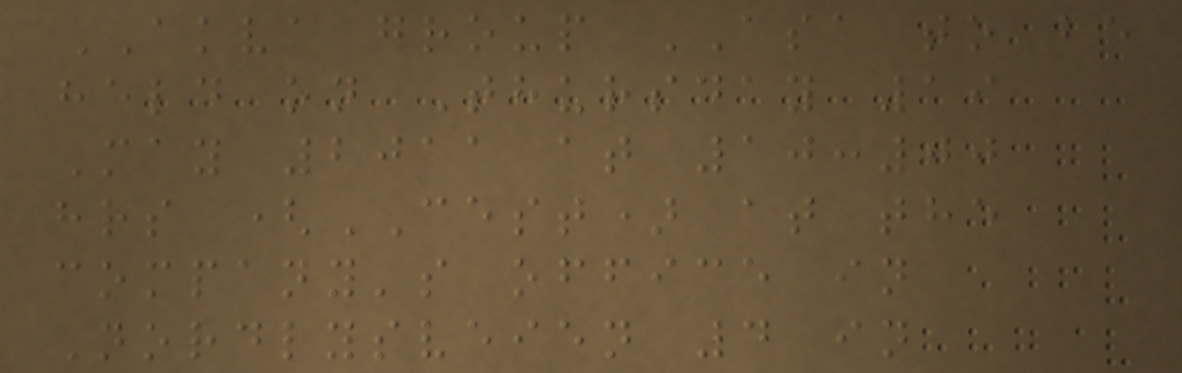AKVA group ASA to be
held on Thursday 19
May 2011 at 10:00
hrs (CEST) at the
company's office in
Nordlysveien 4 in
